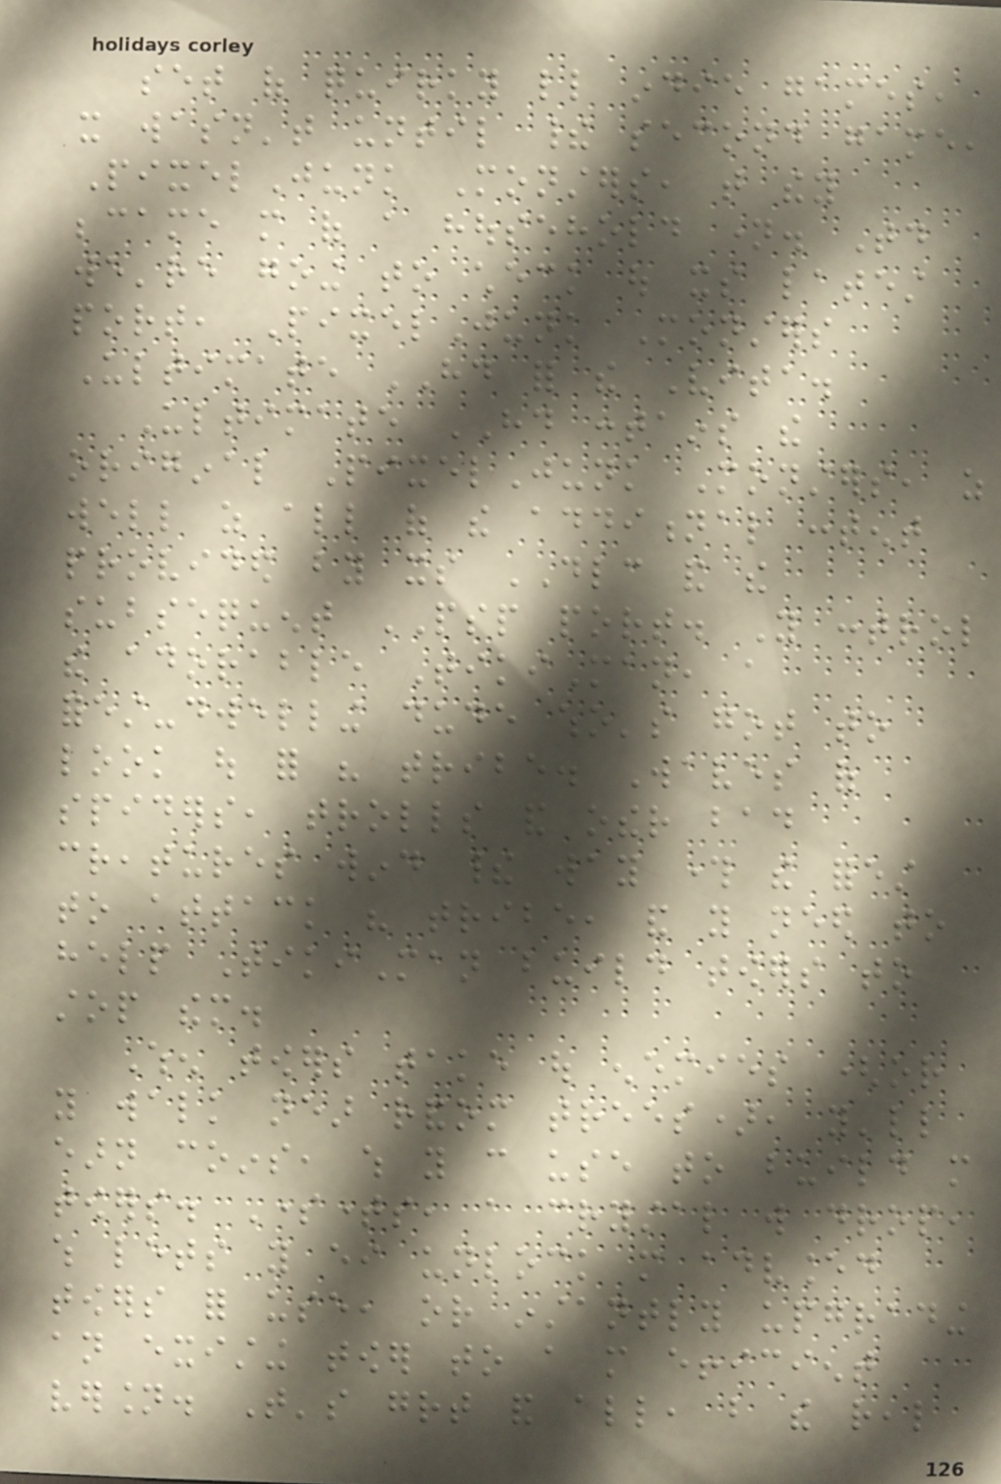set of quirky little indie games,
it wasn't until their second game,
PixelJunk Monsters, that they
became more of a household name. Today
we're going to check out its latest
port, PixelJunk Monsters
Ultimate HD for the Vita.
Ultimate HD contains the
original PixelJunk Monsters, as
well as all of the additional content
provided by its DLC and the
subsequent PSP port. You control
the adorable TikiMan, a
forest-dwelling dude who's got to
look out for his tribe. Waves of
spiders, trolls and other bad
creatures wind their way through the forest
to attack his tribe, and you need to
help TikiMan build towers to
stop them.
When towers take out enemies (or
you walk near random trees), you'll
earn coins, which you can use to build more
towers. Sometimes, a crystal will drop,
which lets you either unlock more advanced
towers for use, or instantly upgrading
an existing tower to a more efficient
version. That's great and all, but the real
